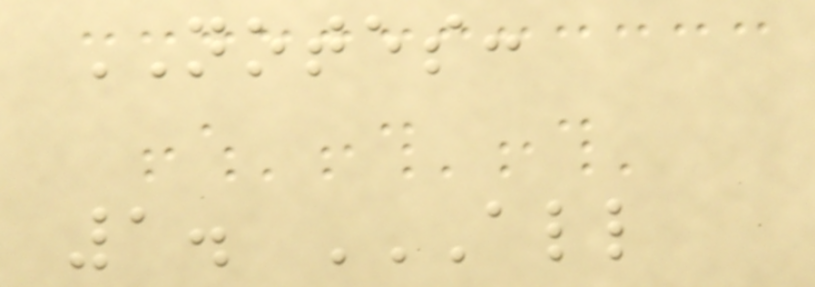NOTES:
1. ALL
